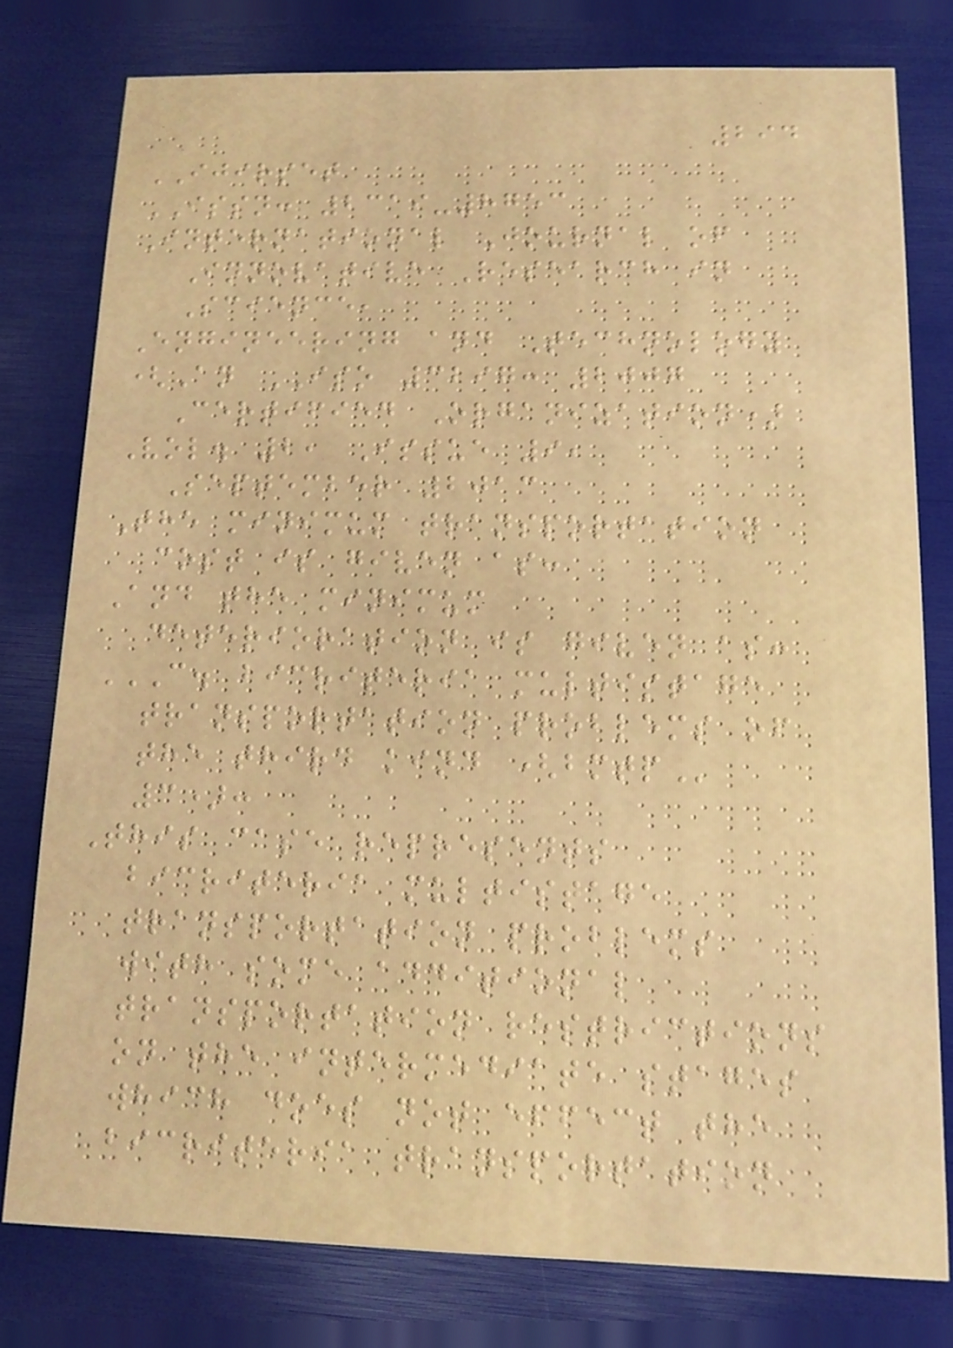294
IJIRSET
ISSN: 2319-8753
International Journal of
Innovative Research in
Science,
Engineering and Technology
(An ISO 3297: 2007
Certified Organization)
Vol. 2, Issue 9,
September 2013
The minimum transportation
cost is given as:
And the minimum
deterioration is given as:
C. BICRITERIA MULTISTAGE
TRANSPORTATION PROBLEMS OF
THE THIRD KIND (BMTP
3):
This case represents
bicriteria multistage
transportation problems
with some additional
transportation restrictions
on the intermediate stages
which does not effect the
bicriteria transportation
